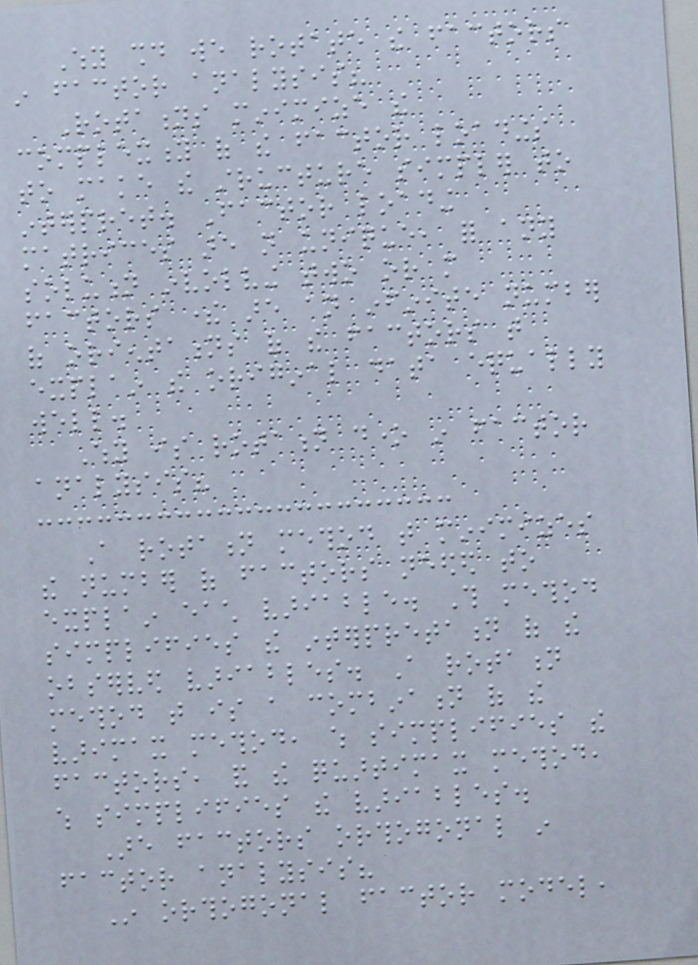Why should we rotate the factors
in factor analysis?
Rotations minimize the
complexity of the factor loadings
to make the structure simpler to
interpret. Factor loading
matrices are not unique, for any
solution involving two or more
factors there are an infinite number
of orientations of the factors that
explain the original data equally
well.
Why is rotation done in factor
analysis?
A rotation method that minimizes
the number of factors needed to
explain each variable. This method
simplifies the interpretation of the
observed variables. A rotation
method that is a combination of the
varimax method, which simplifies the
factors, and the quartimax method,
which simplifies the variables.
Are factors orthogonal in
factor analysis?
In orthogonal factor model,
